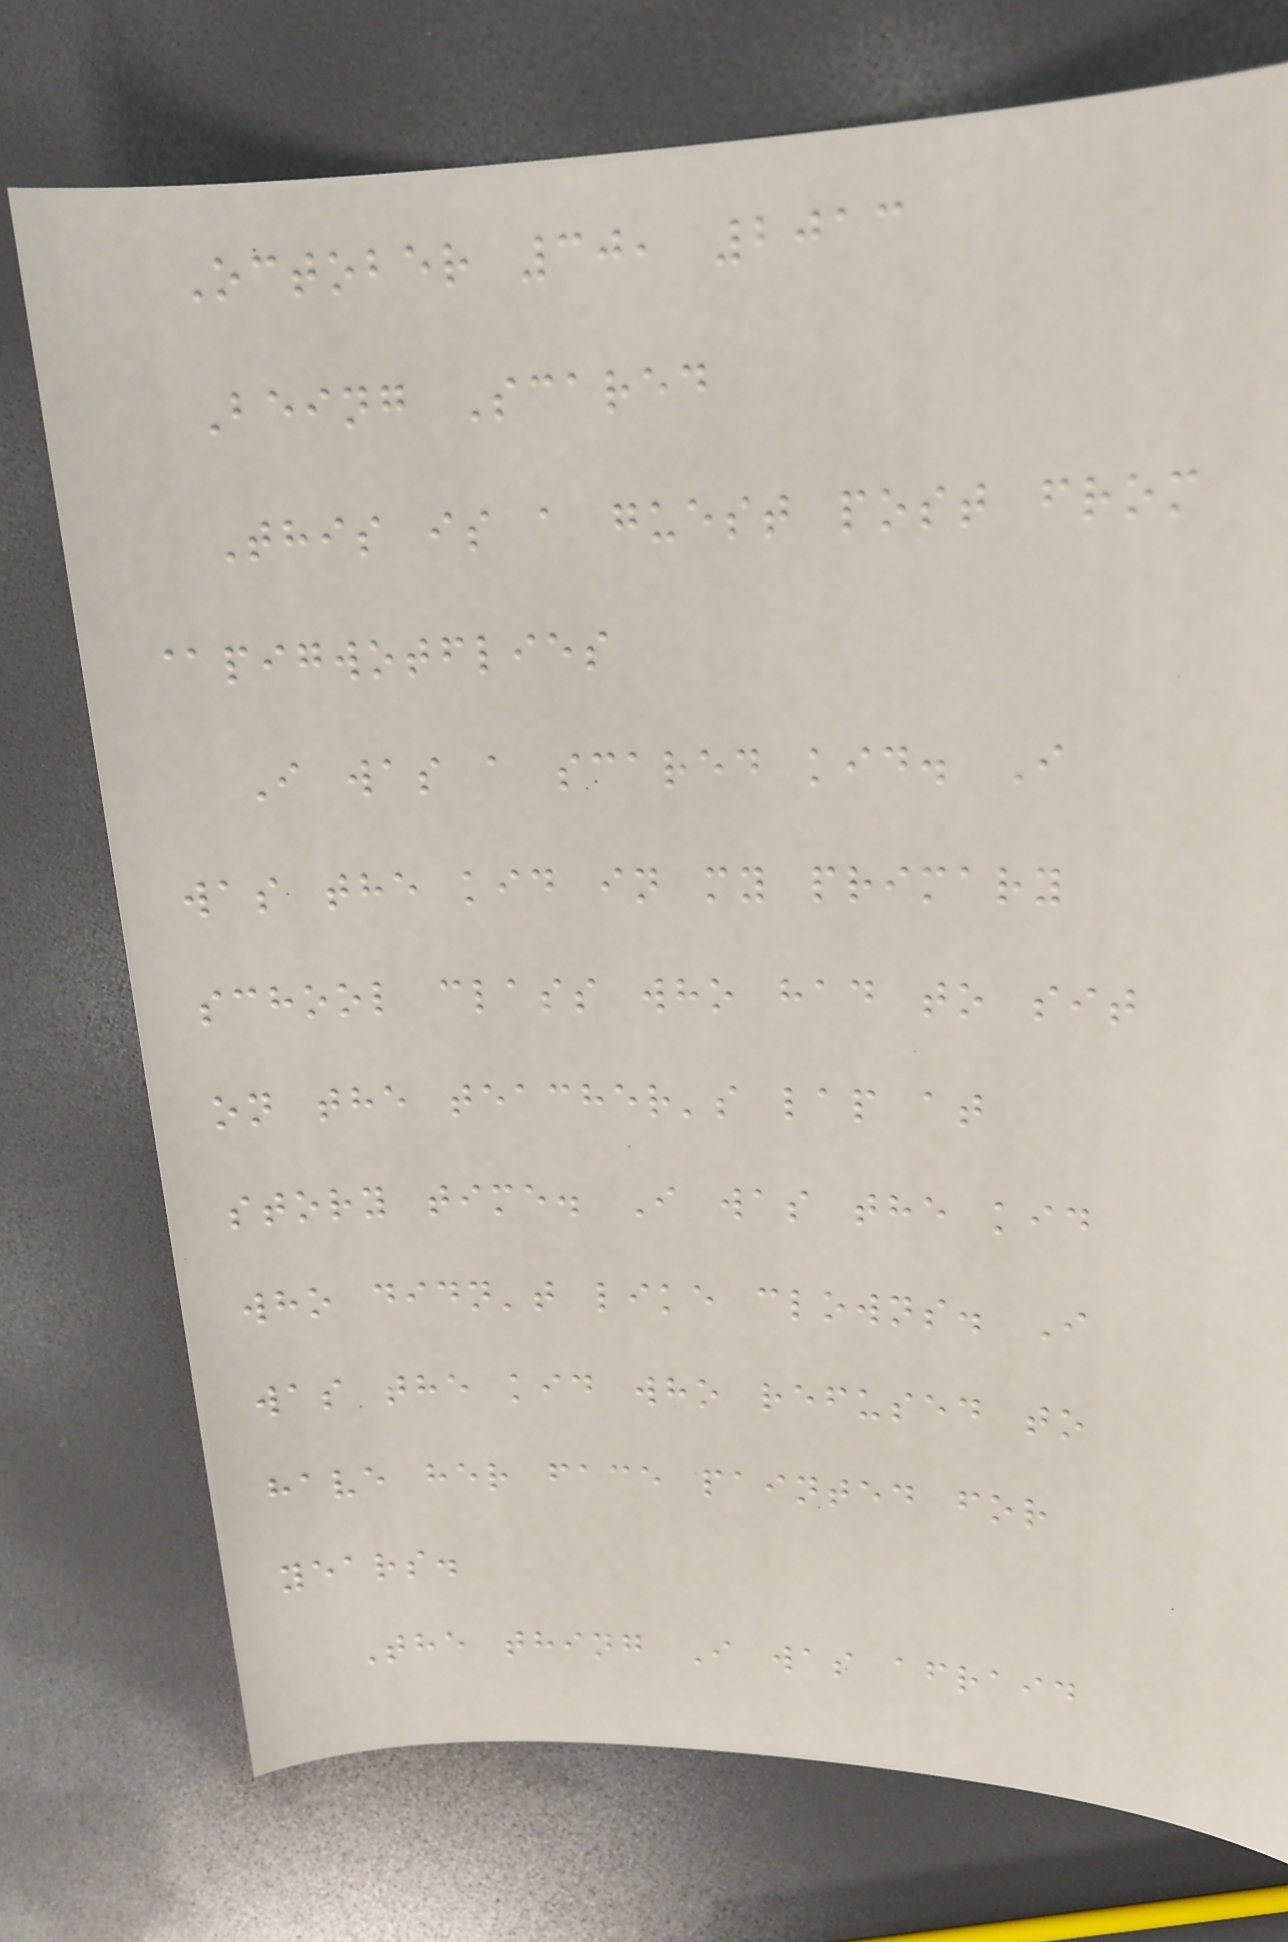October 30, 2013
Being Scared
This is a guest post from
@pigwotflies
I was a scared kid. I
was the kid in my primary
school class who had to sit
on the teacher's lap at
story time. I was the kid
who didn't like clowns. I
was the kid who refused to
have her face painted for
years.
The thing I was afraid
